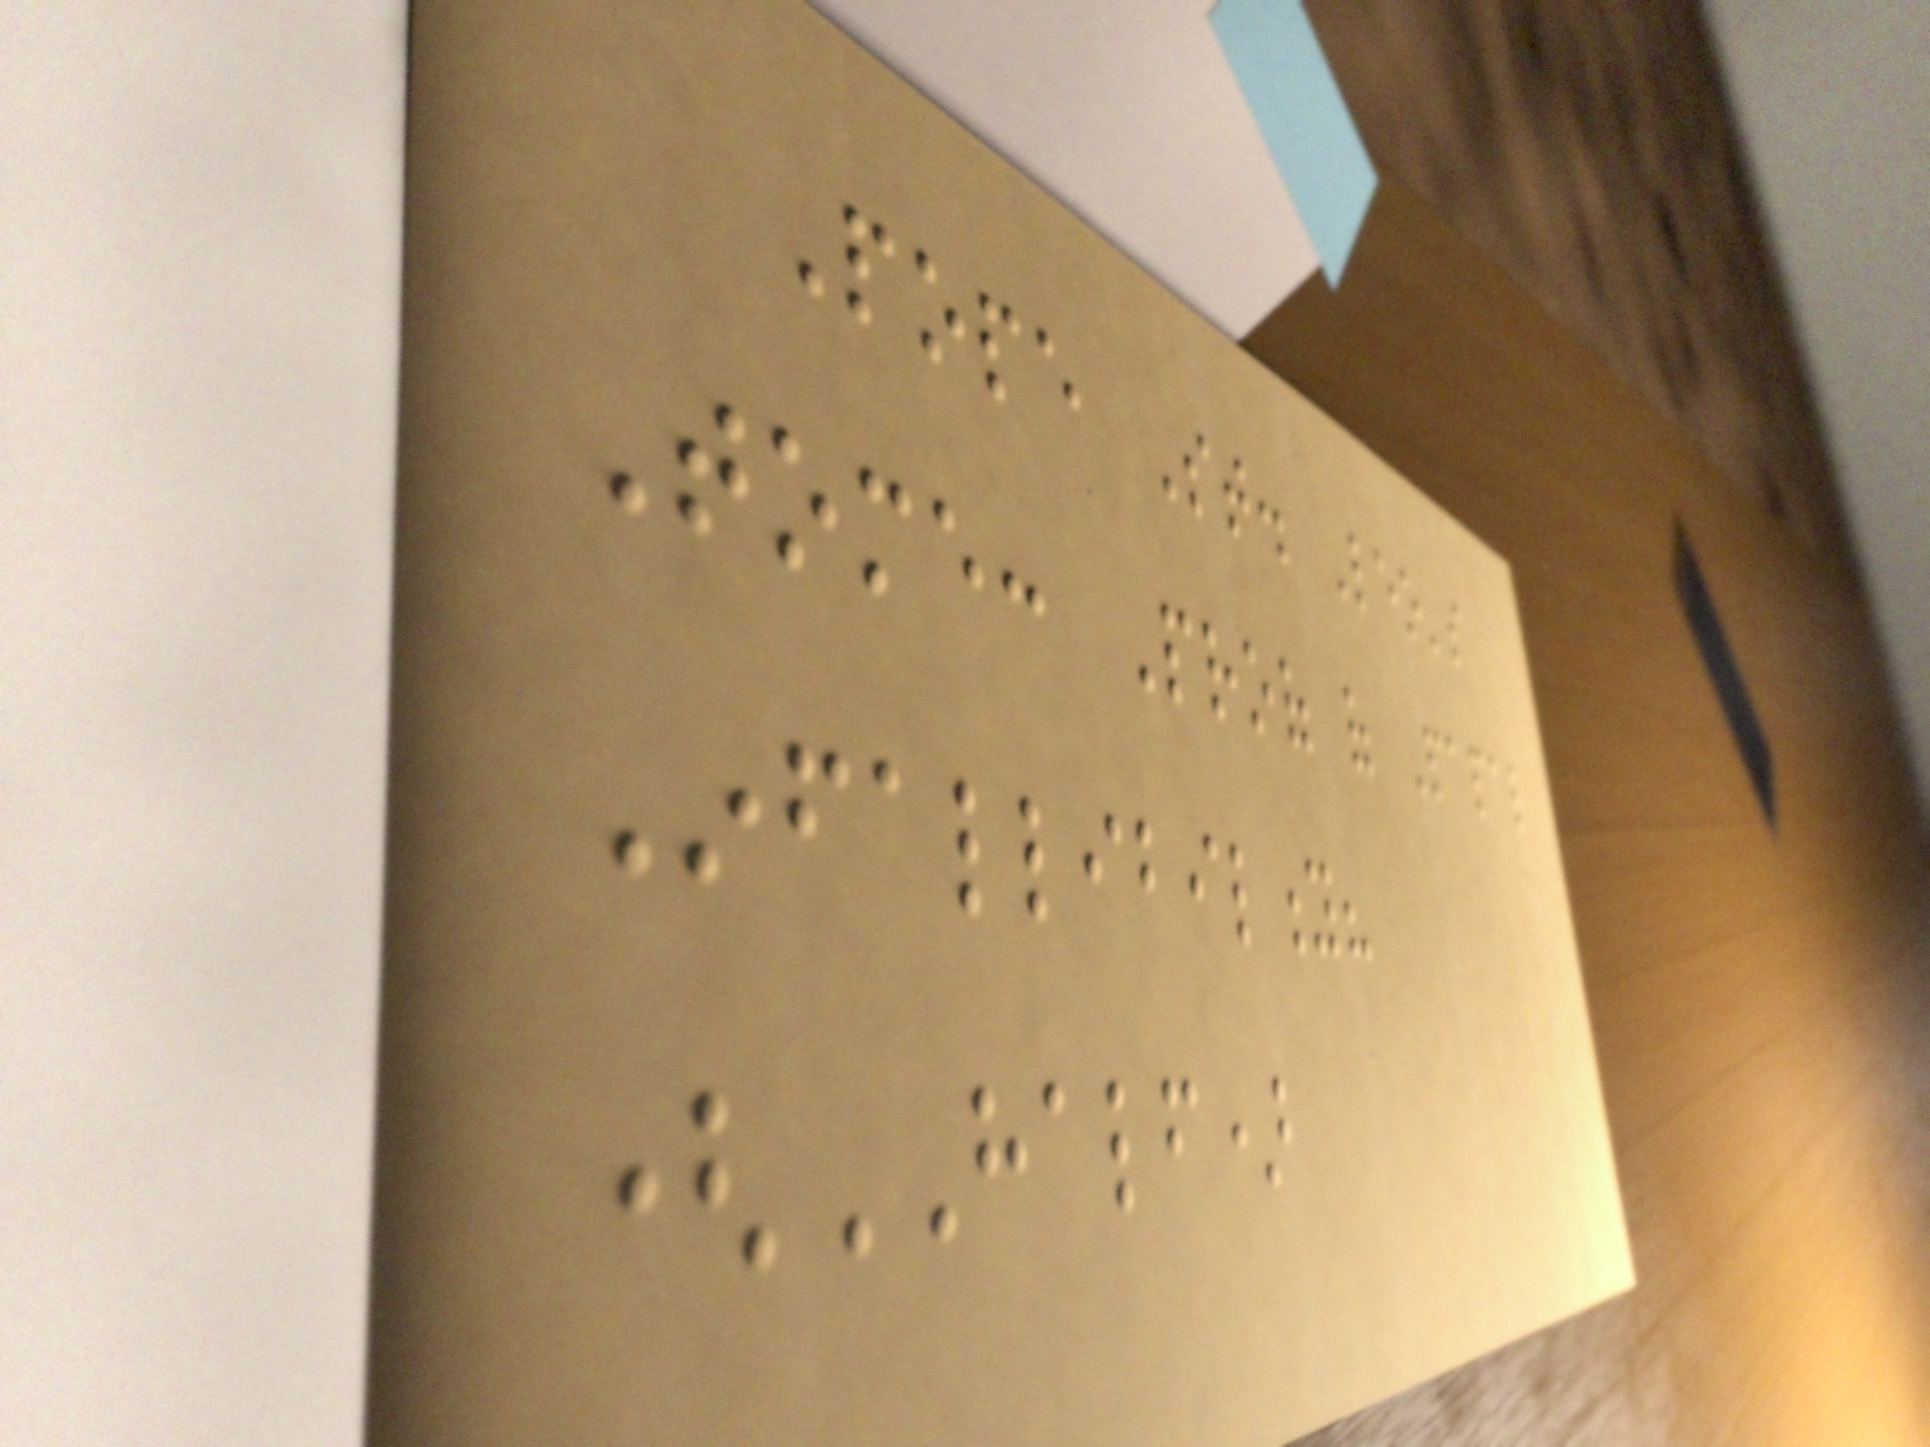Pope St. Leo's
Tome: Proof of Papal
Infallibility?
(HALF)
